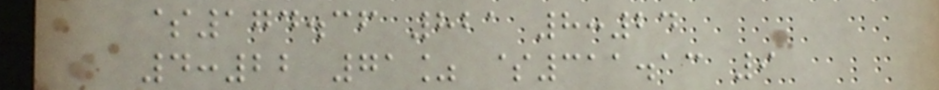$174.36 821 8:24
4:22 71% $311.13 9
